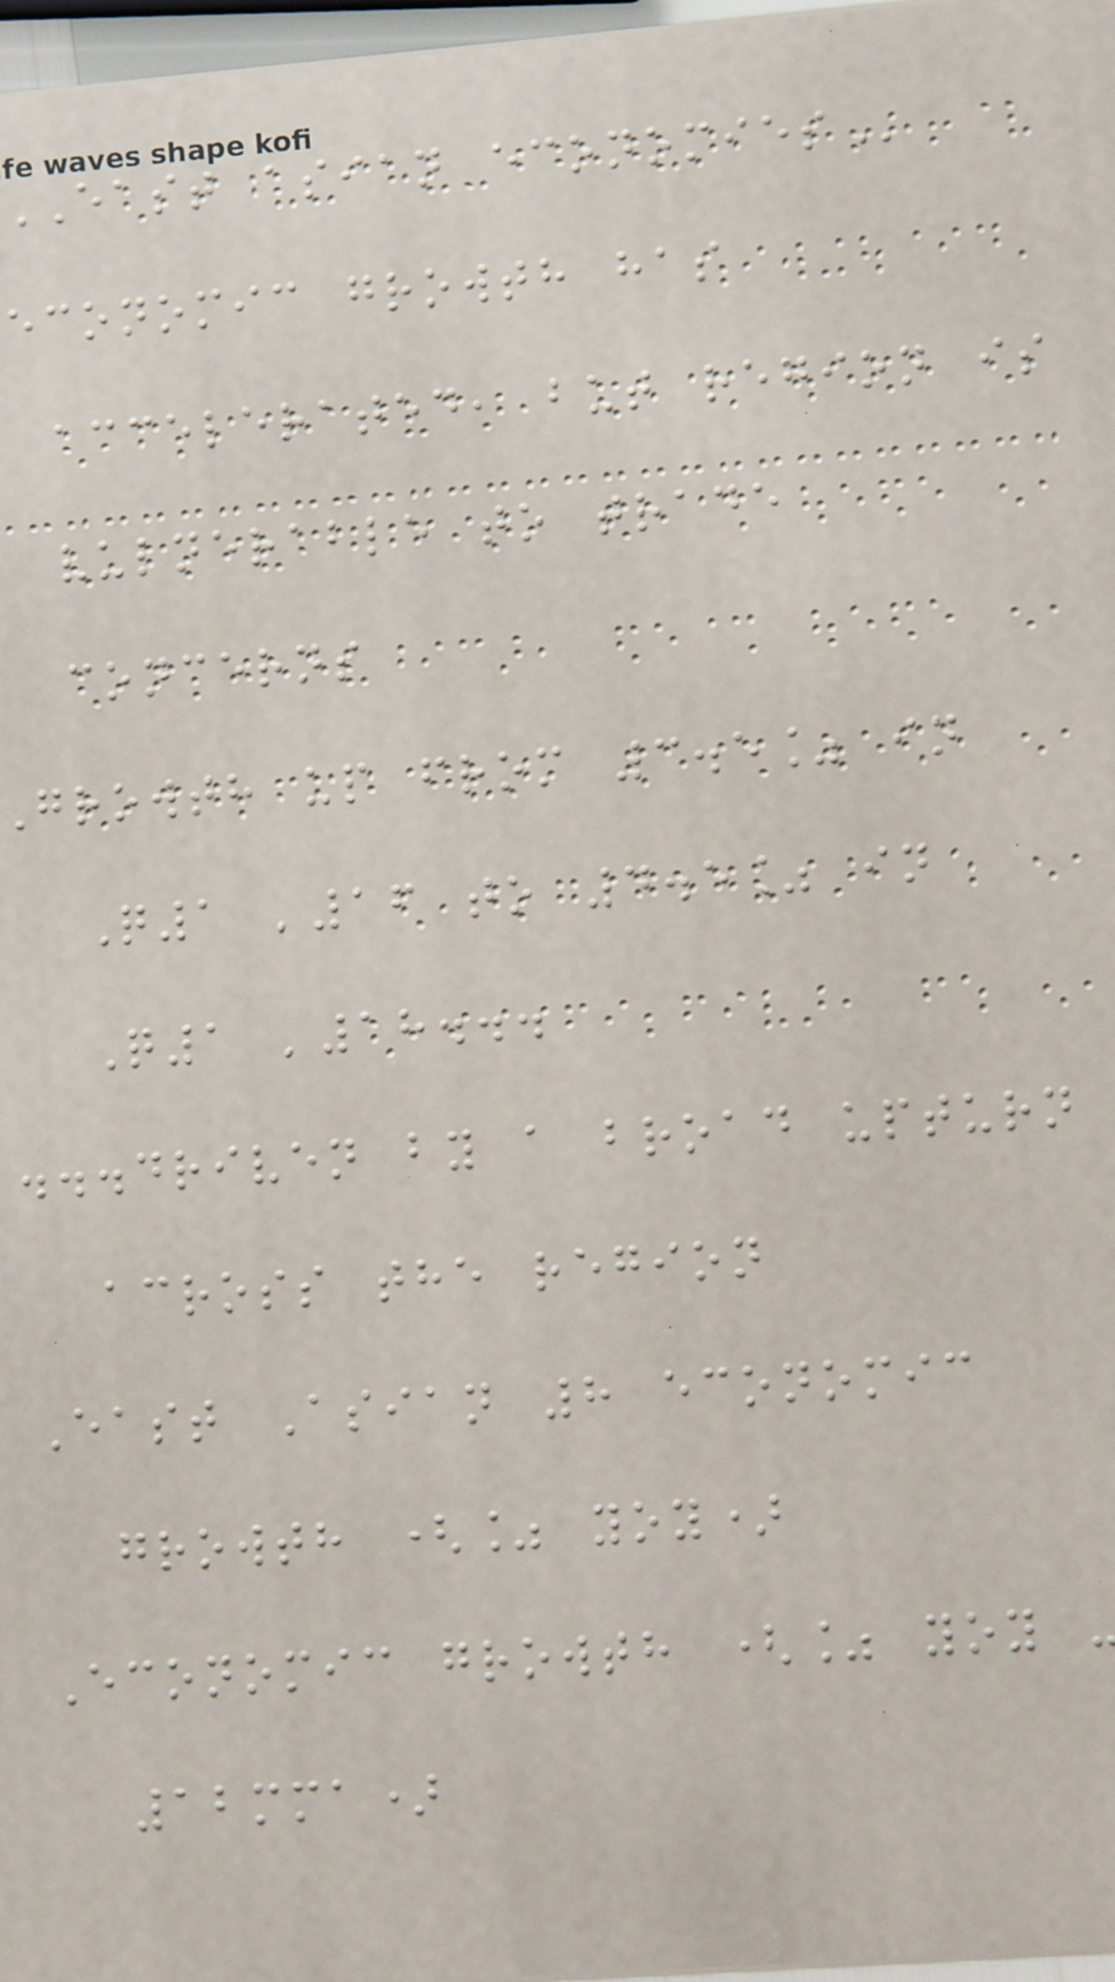east asian
economic growth has
accelerated, but region is
vulnerable to trade
concerns
growth up from 3.5% in
Q1 '16 to 4.5% in
Q1 '18...
...driven by a broad upturn
across the region
East Asian 8 economic
growth (% yoy)
Economic growth (% yoy
12mma)
